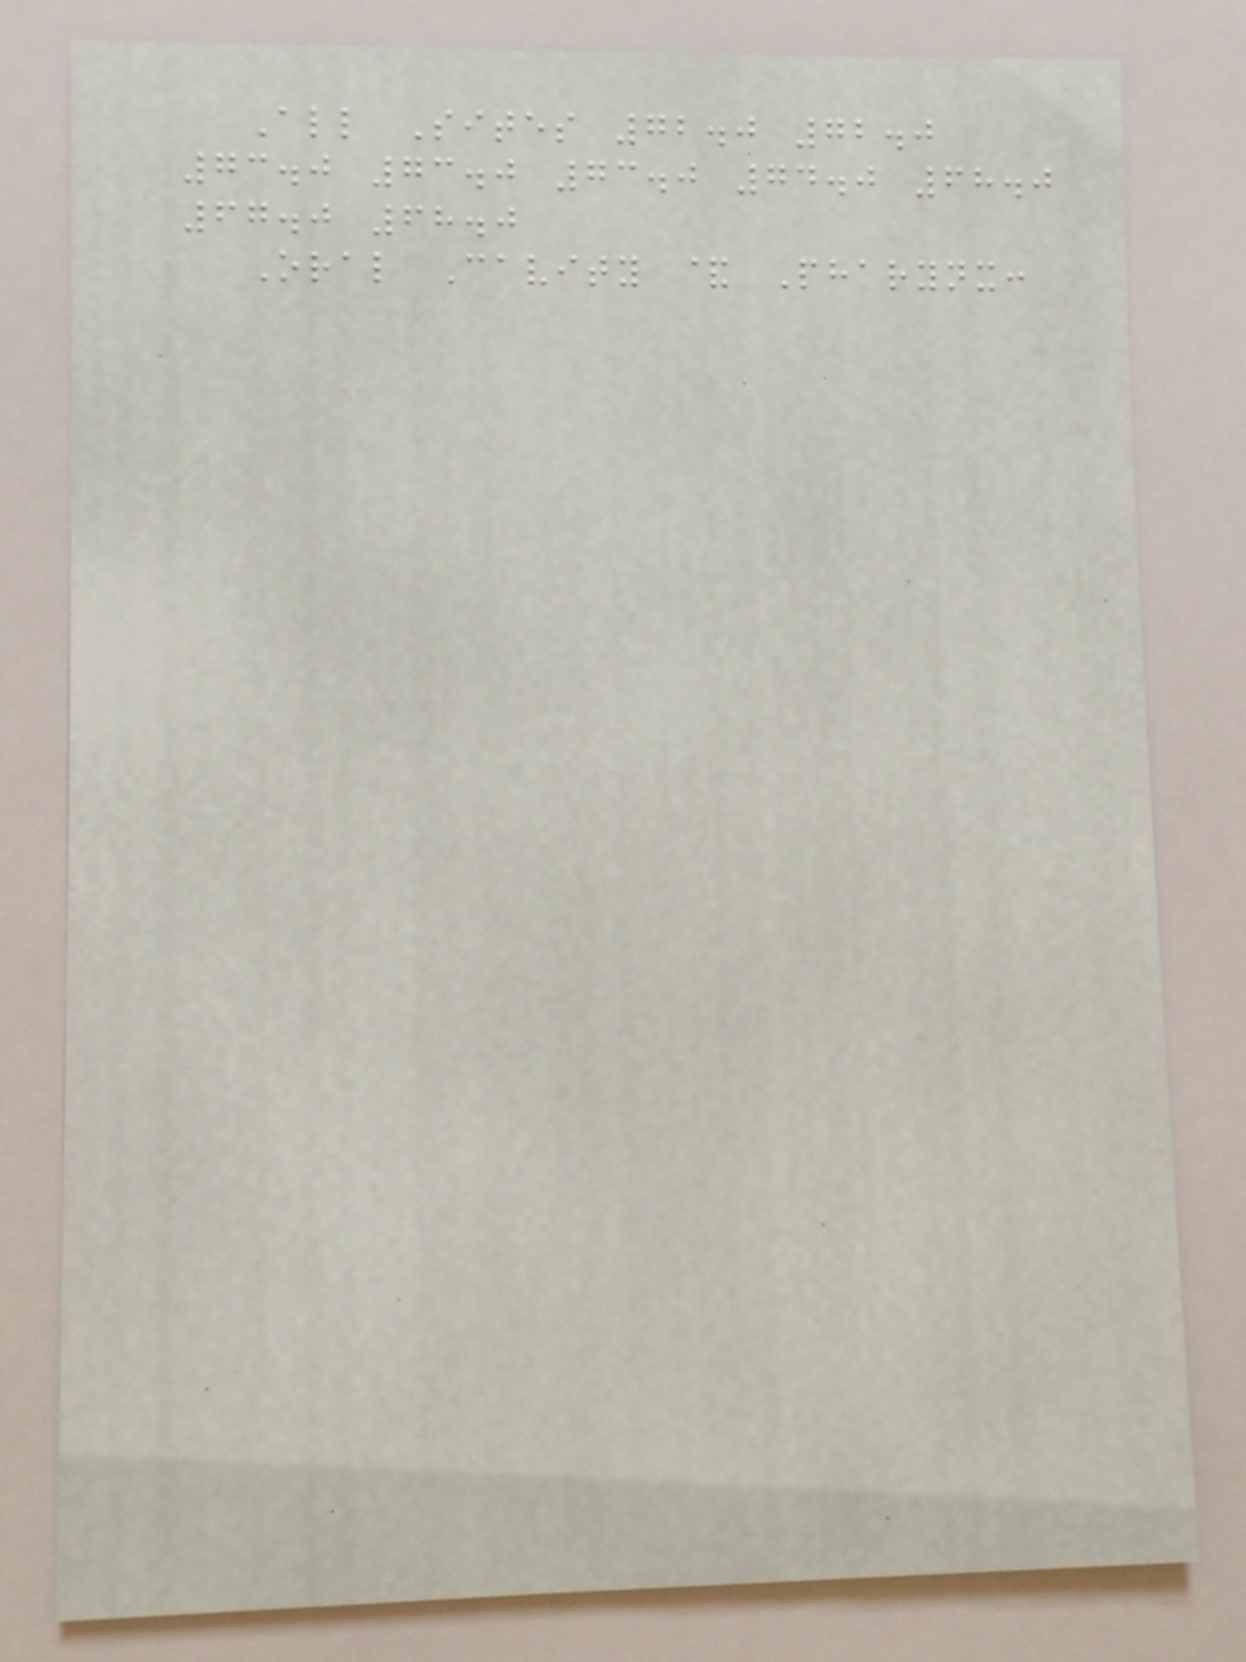All Sites 72.0 72.0
73.0 73.0 73.0 74.0 68.0
67.0 68.0
Oral Cavity & Pharynx:
